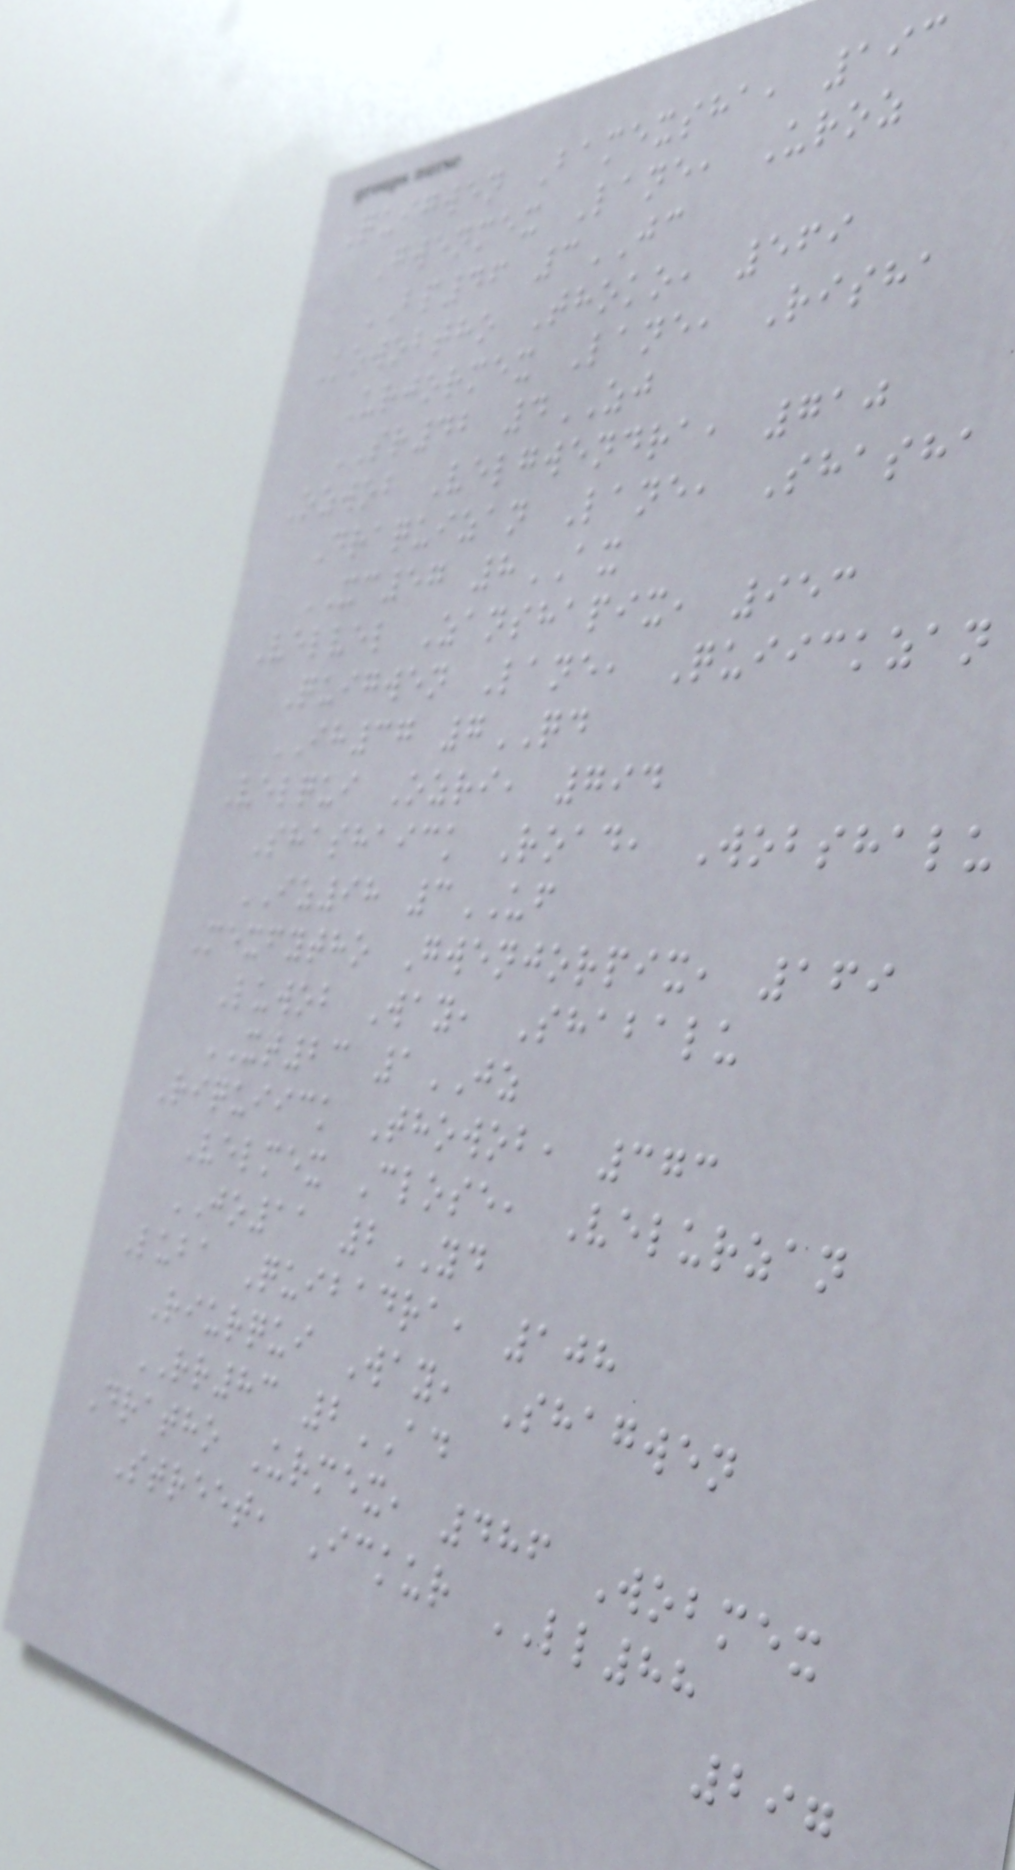Quigwen Bamexsha, 193
Gwenmex Lane, Uroz
BP46 3JC
Kowobtho Thoko, 569
Urjormex Lane, Risha
SR42 4ZJ
Ozwob Velgwendra, 710
Draquizan Lane, Shasha
XC57 8AX
Velvel Zanshapix, 953
Quigwen Lane, Quiickzan
IH37 7QD
Velqui Ozri, 794
Shashaick Road, Wobshalu
IZ98 3UF
Mexfytho Gwenjorpix, 169
Luwob Way, Shabalu
XT23 1JZ
Riquiick Thowob, 373
Velmex Close, Velurzan
JO11 2YD
Luba Quibadra, 108
Riurqui Way, Shagwen
RR83 2AD
Dratho Urmex, 486 Wobmex
Street, Ickur LL88
297
